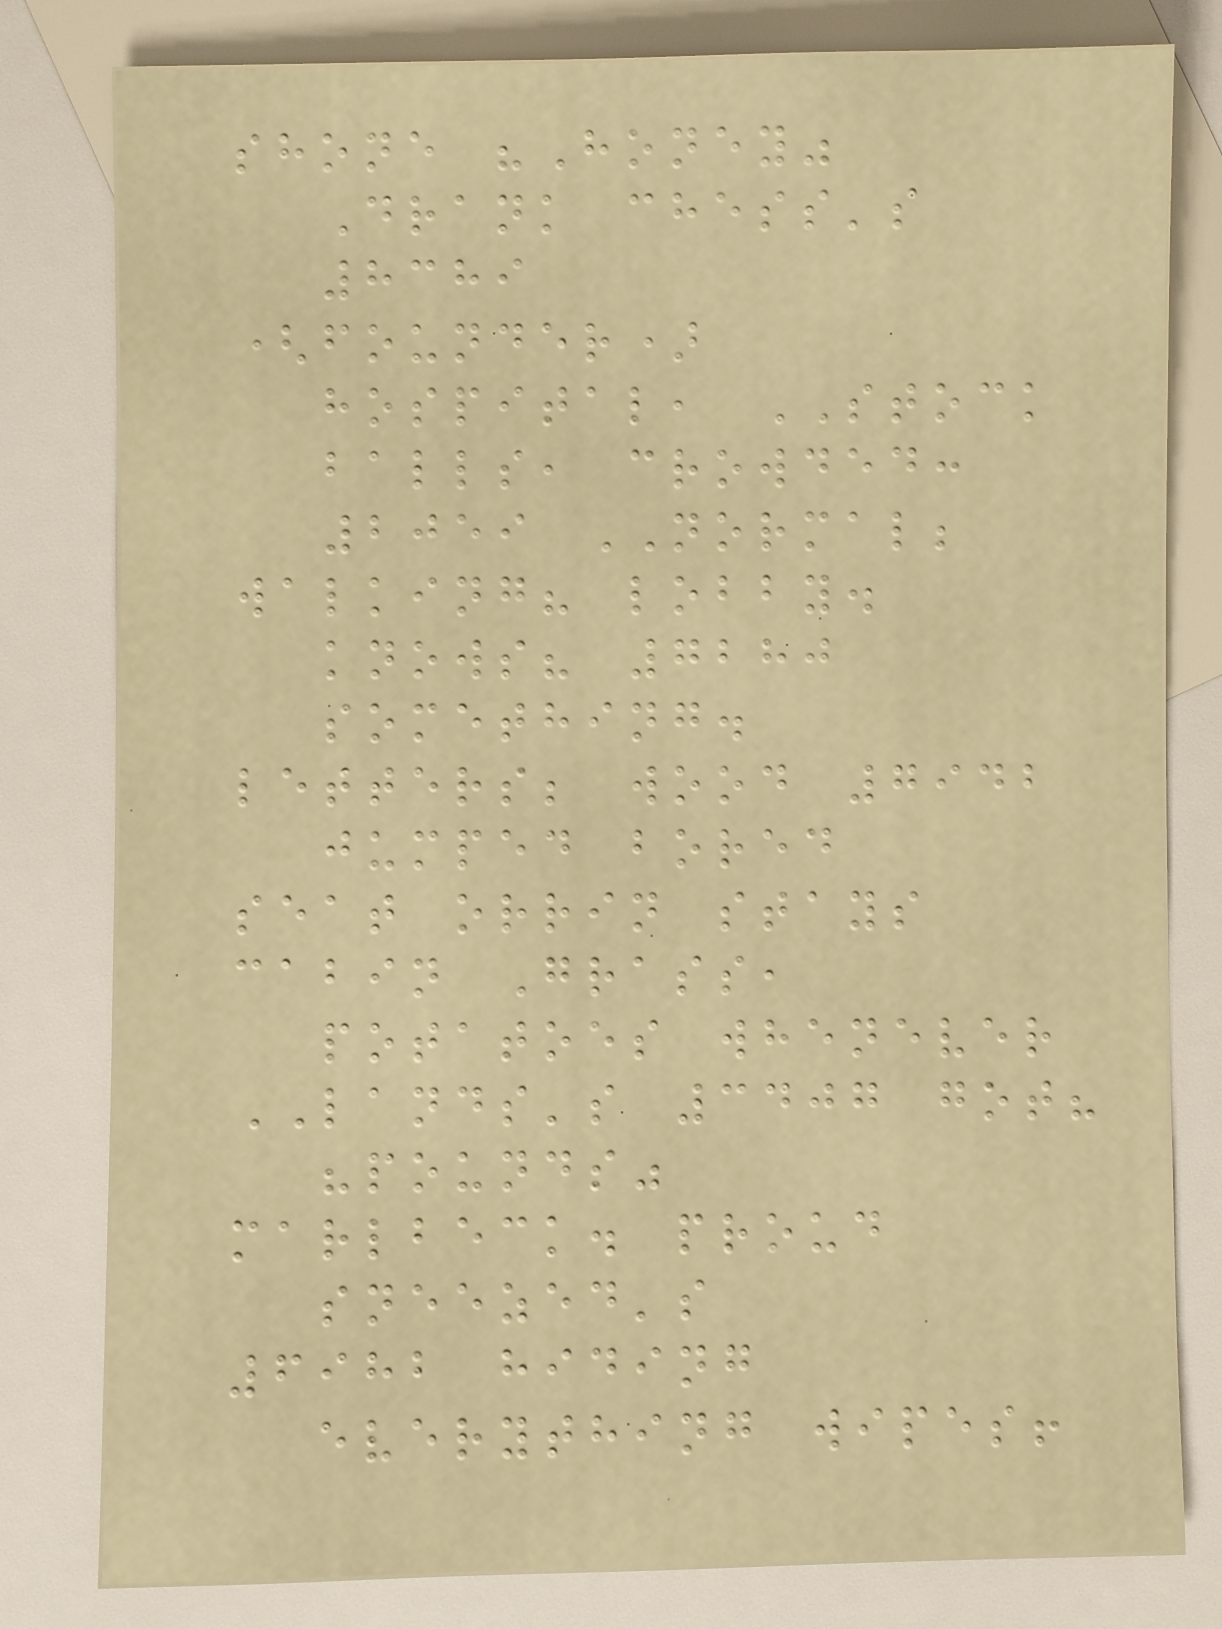shone "Honey"
Drank chess's
8389
(founder)
hospital, STOCK
balls, crowded:
2059 NORMAL;
walking? lobby.
knows? 7280
something.
letters; wood 7942
jumped bored
seat orrin stays
cabin Grass,
potatoes whenever
LANDS's 3407 got?
"pounds"
marlbeck. proud
sneezed's
6982 hiding
everything wipes!
